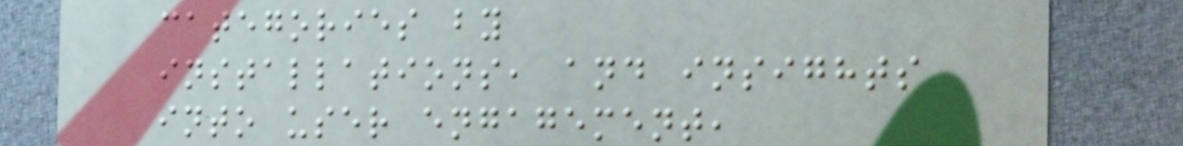categories by
installations, and insights
into user engagement,
